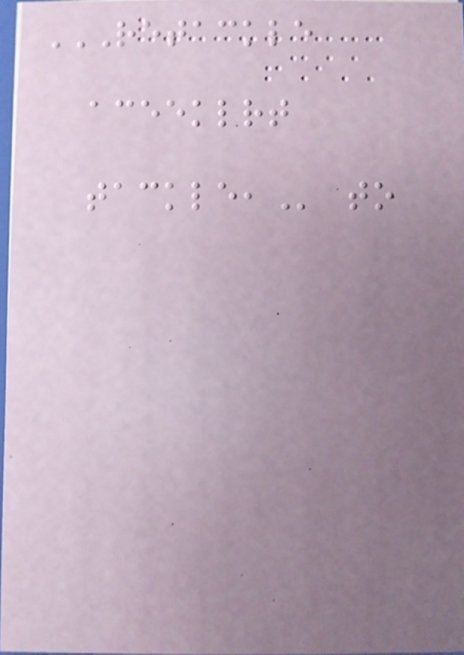RETACKLE
ACEEKLRT
TACKLE, to
